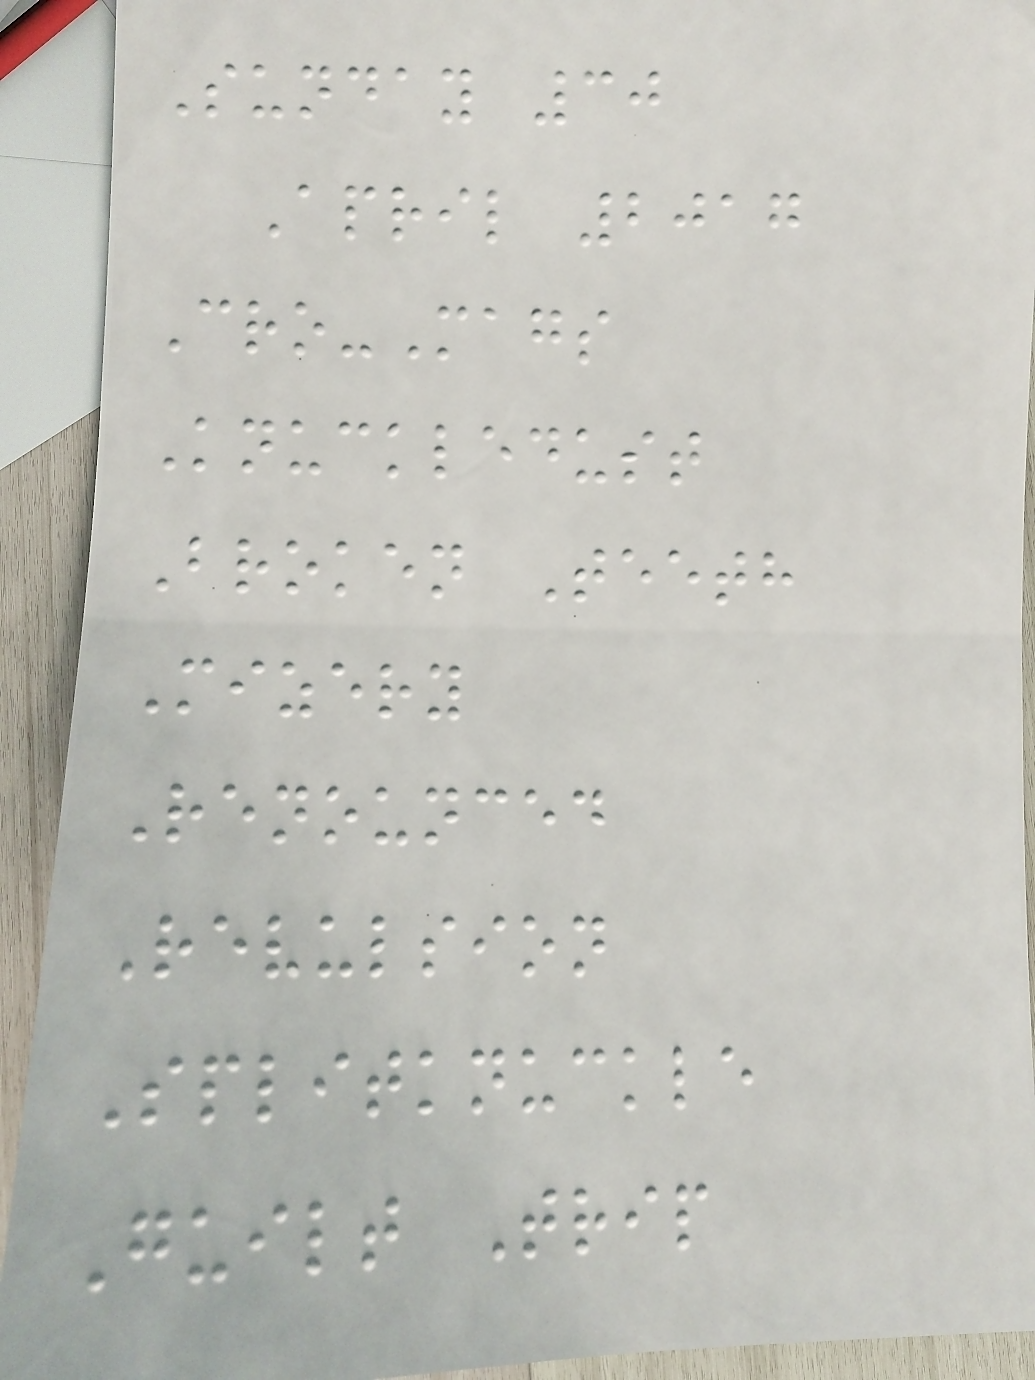Sunday 30
April 2017
Cro-Mags
Knuckledust
Broken Teeth
Mizery
Renounced
Revulsion
Splitknuckle
Guilt Trip
